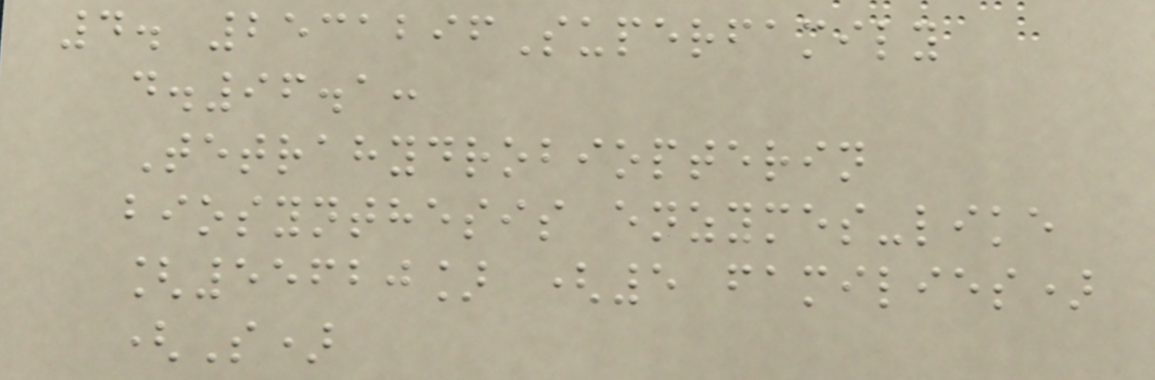4. 2531296Superfamily
d.96.1:
Tetrahydrobiopterin
biosynthesis enzymes-like
[55620] (5 families)
(S)
